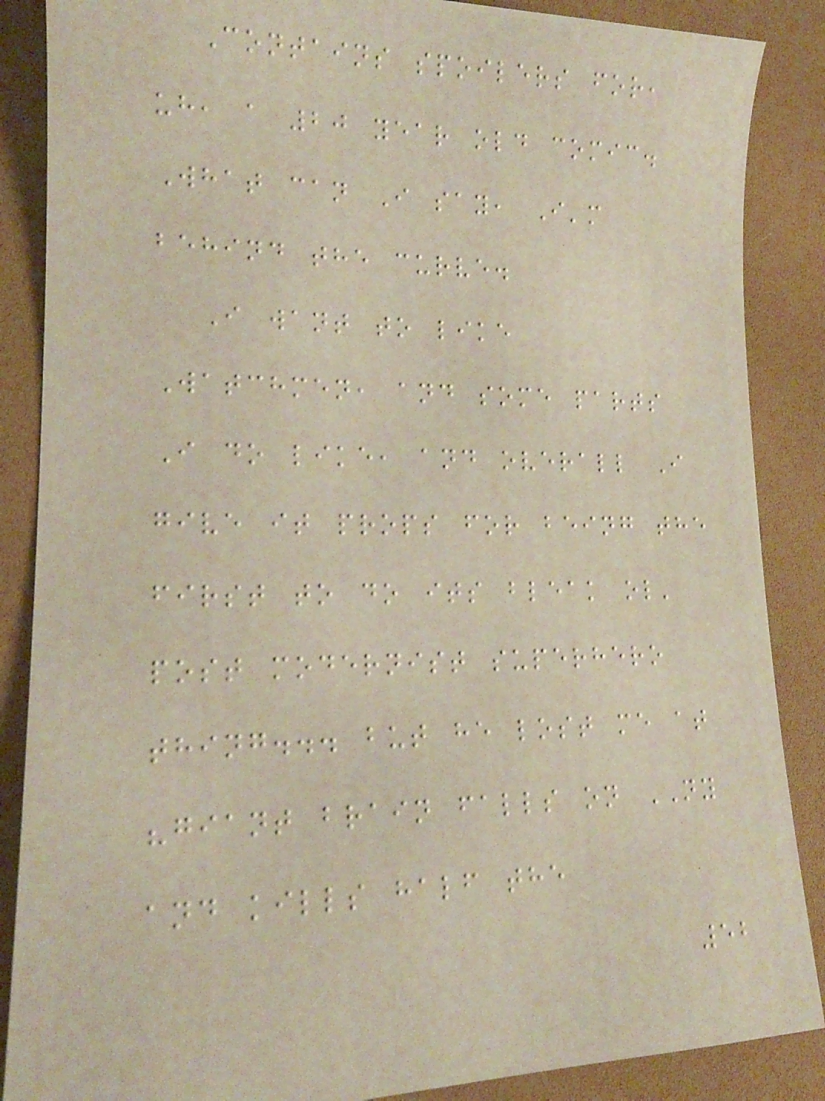Contains spoilers for,
uh, a 20 year old comic.
What can I say, I'm
behind the curve.
I want to like
Watchmen, and some parts
I do like, and overall I
give it props for being the
first to do its bleak ol'
post modernist superhero
thing... but he lost me at
"giant brain falls on NY
and kills half the
52
